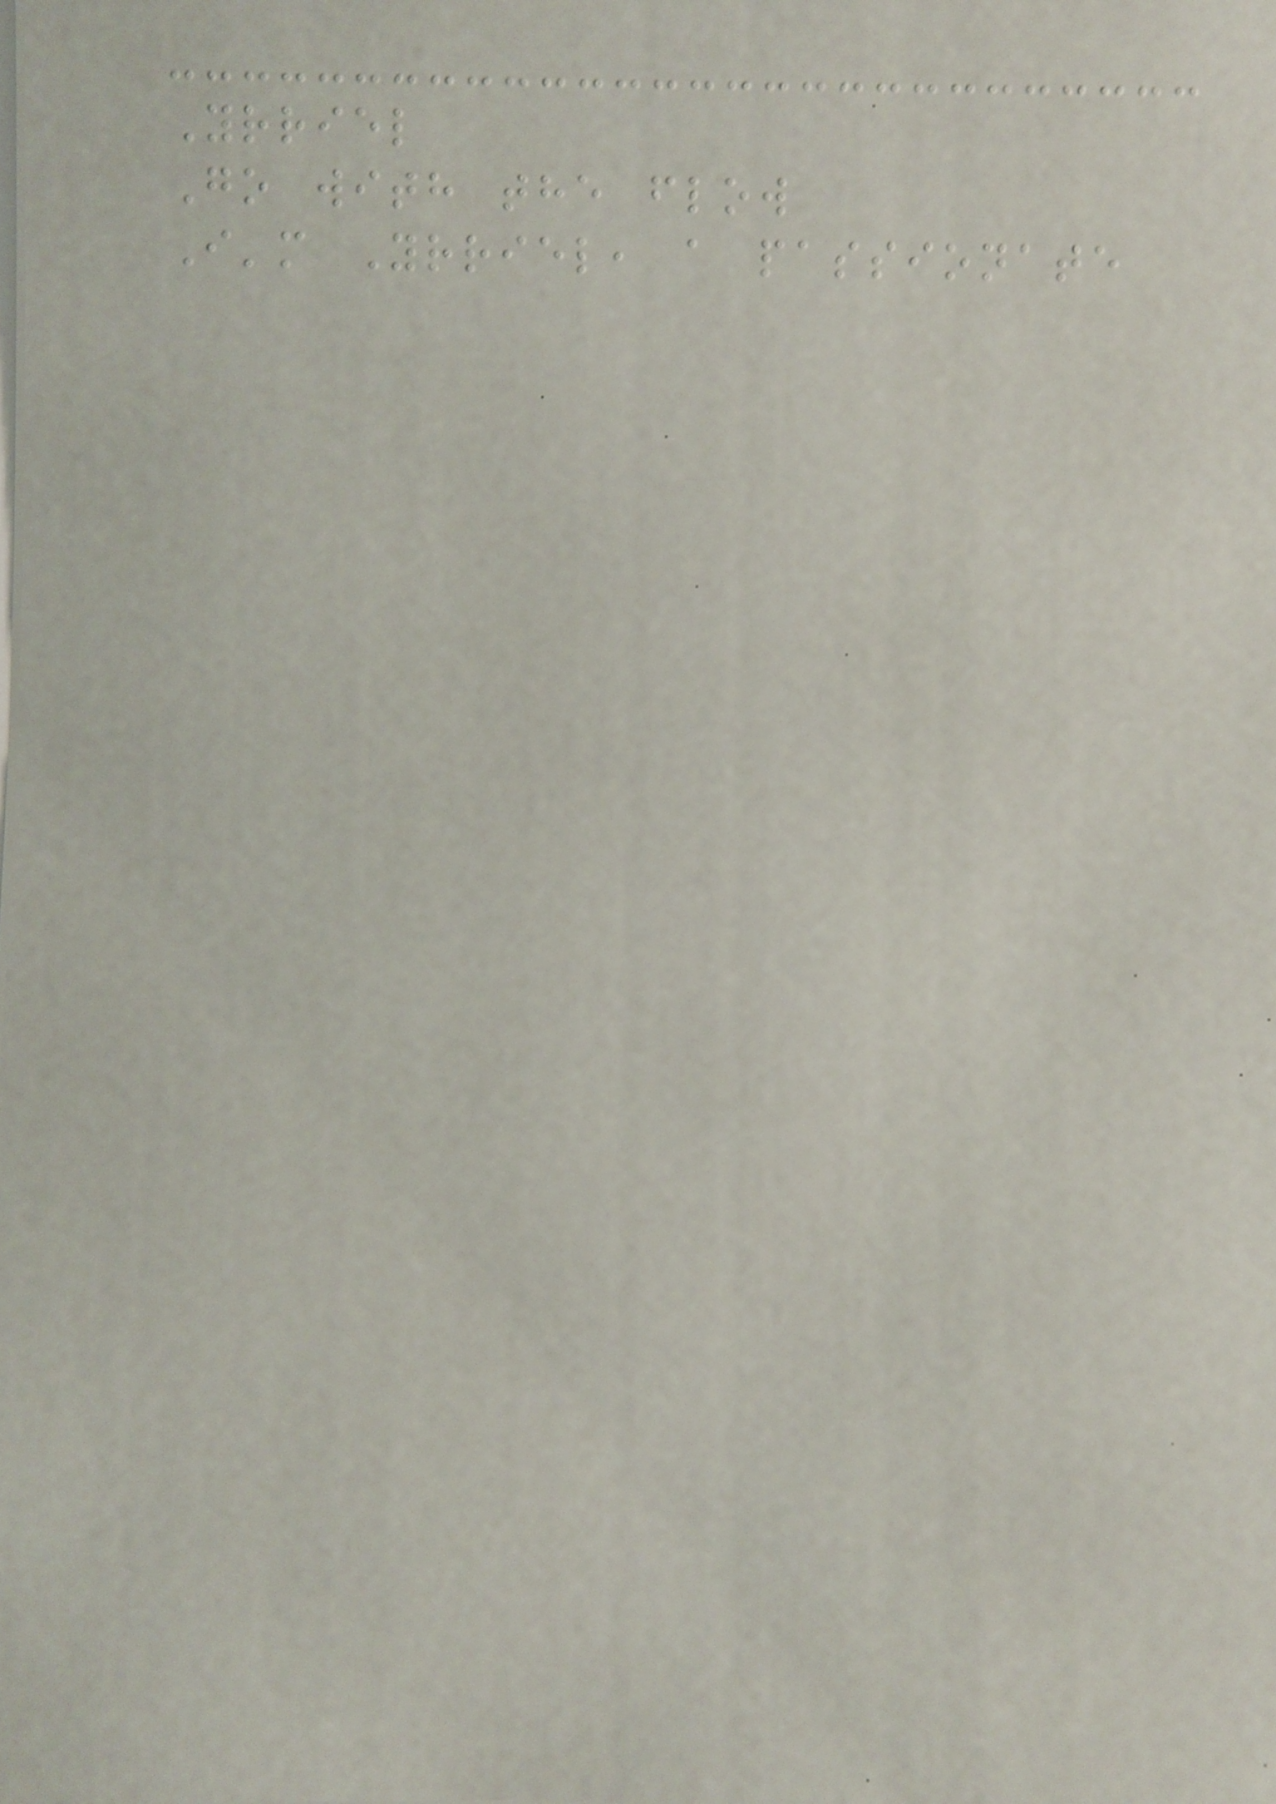Yrriel
Go with the flow
I'm Yrriel, a passionate
